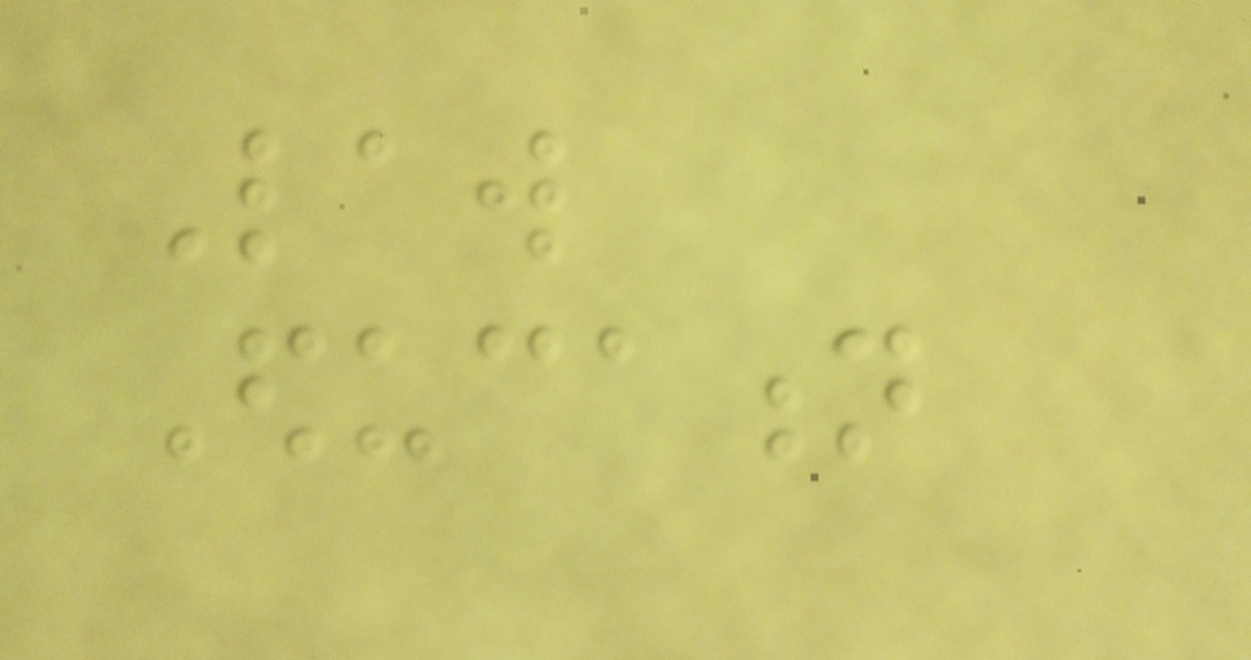Law
Education
